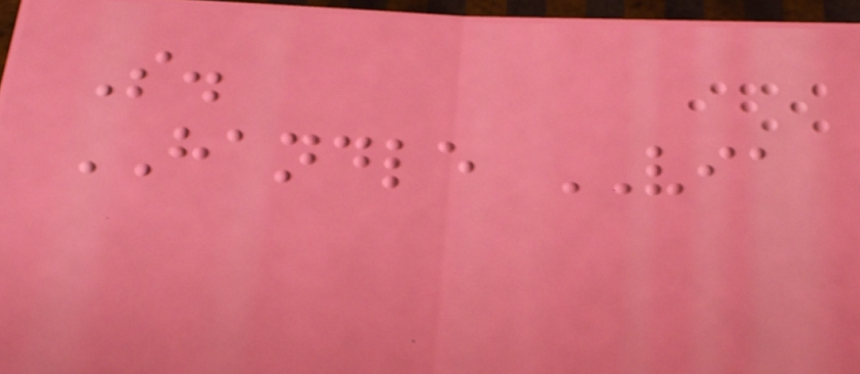S.
HANDLE VIA
